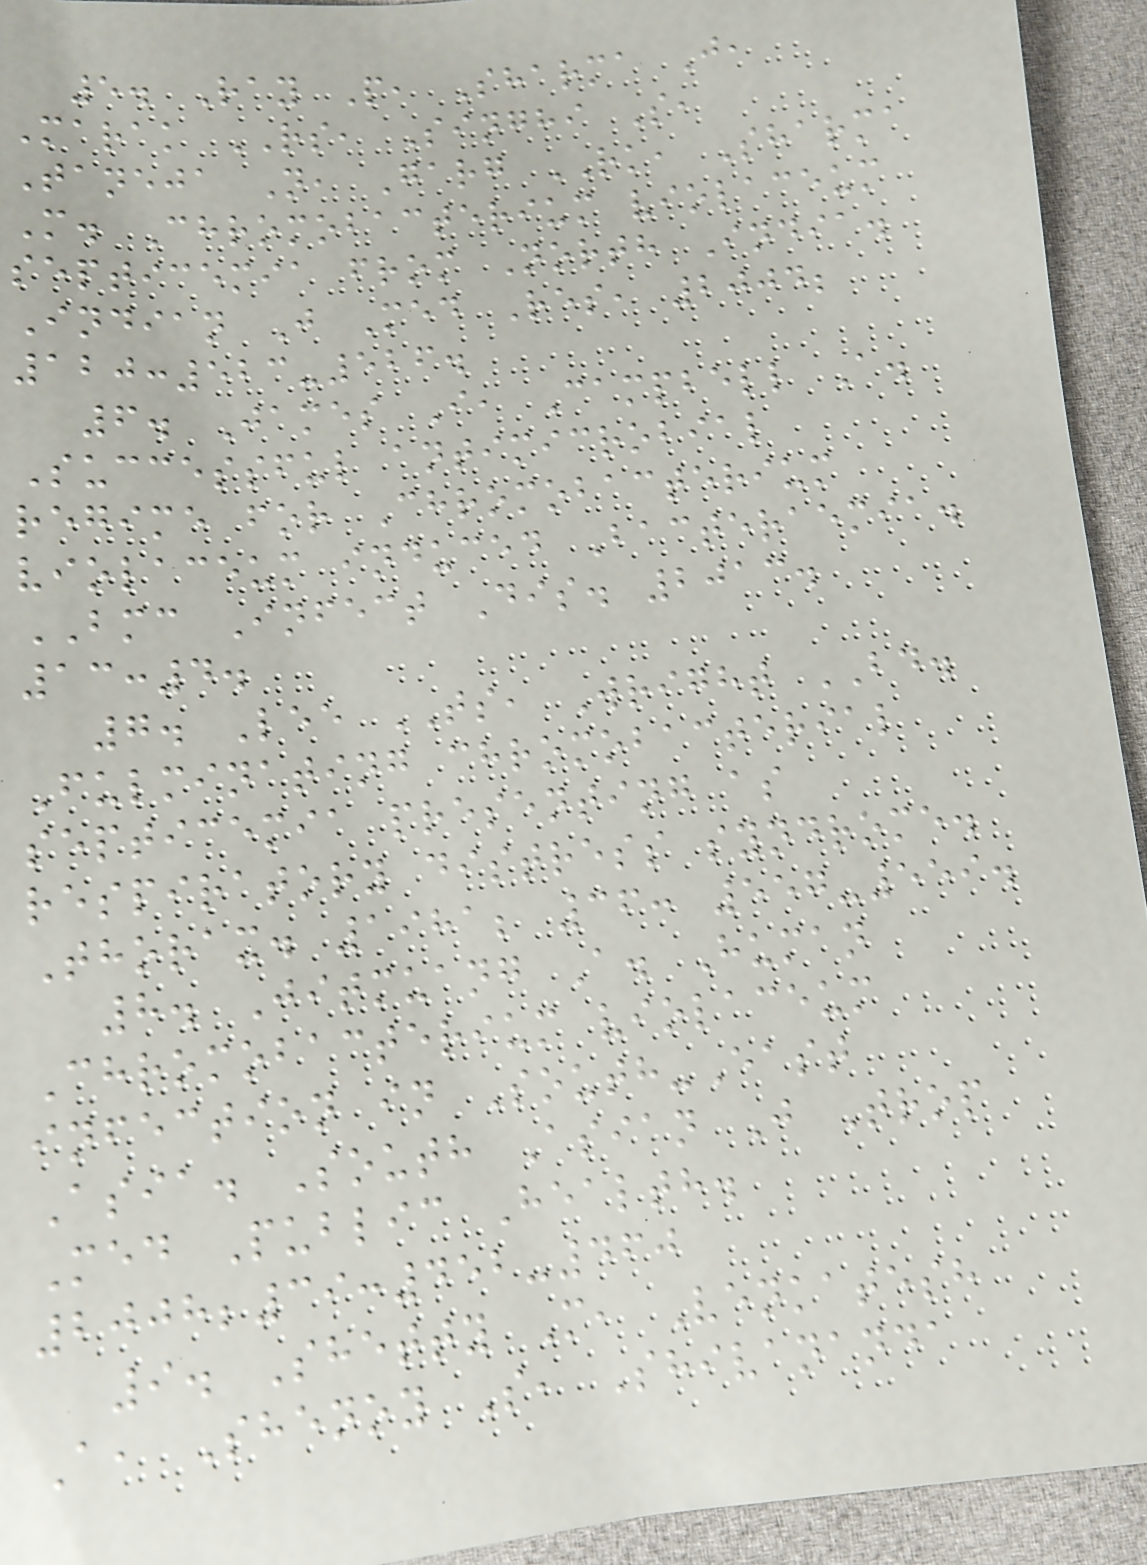5. Ray P, Sharma J,
Marak RS, Singhi S,
Taneja N, Garg RK, Sharma
M. Chromobacterium violaceum
septicemia from North India.
Indian J Med Res, 2004;
120:523-526.
6. James I, Campbell A.
Successful antimicrobial
regime for Chromobacterium
violaceum induced Bacteraemia.
BMC Infect Dis. 2013.
13:4.
7. Lee TS, Wright BD.
Fulminating chromobacterial
septicemia presenting as
respiratory distress syndrome.
Thorax. 1981; 36: 557-559.
8. Jitmuang A. Human
Chromobacterium violaceum
infection in South-East
Asia. South Asian J Trop
Med Public Health.
2008;39:452-460
9. Shetty M, Venkatesh
A, Shenoy S, Shivananda
